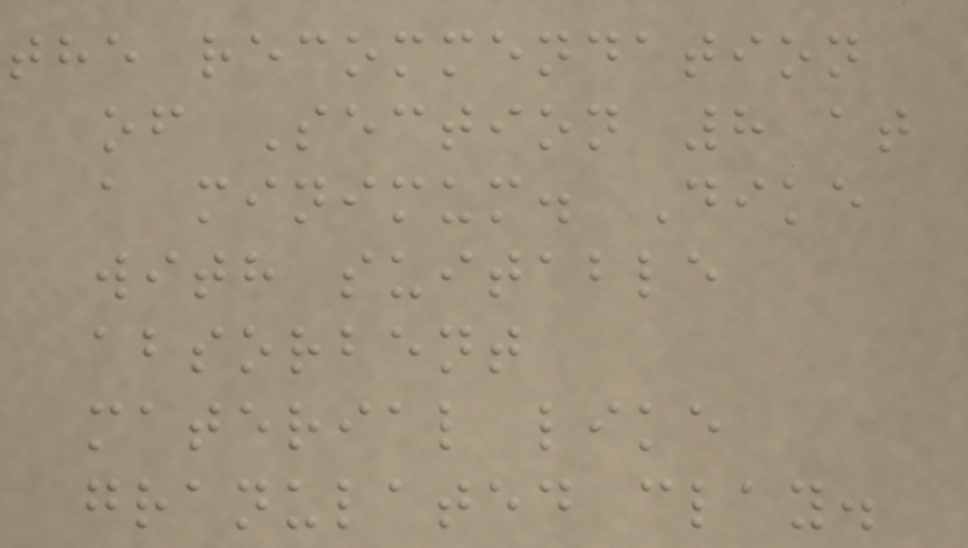the recommendation
of Section 8 at
a minimum. Dike
with suitable
absorbent
material like
granulated clay.
